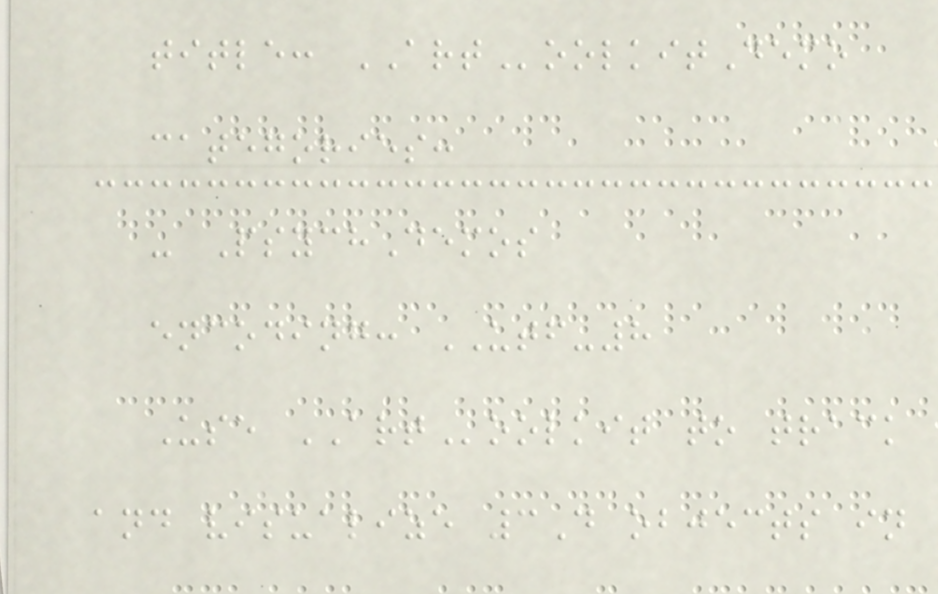title: ARToolkitDemo
categories:
- PsychDemos
encoding: UTF-8
Use ARToolkit to track
and visualize 3D objects in
